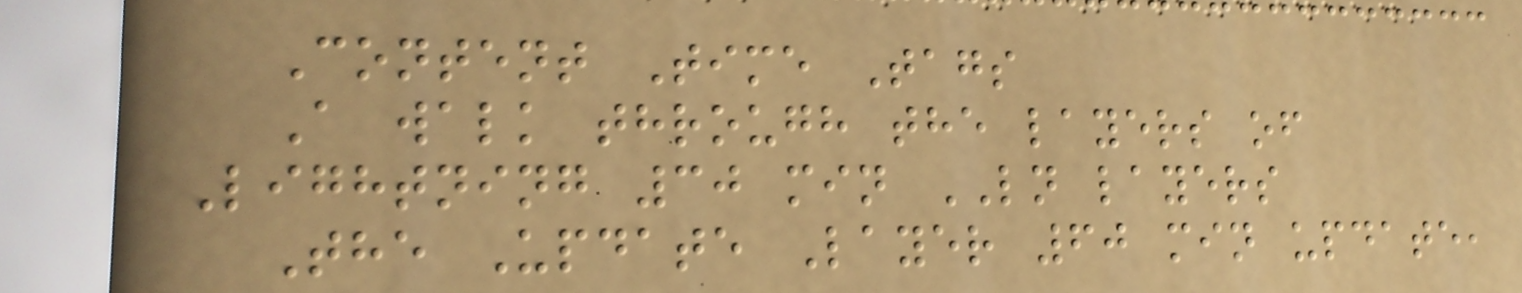Content Time Tags
A walk through the layers of
Lightning 30 min LN layers
The Update Layer 60 min update,
